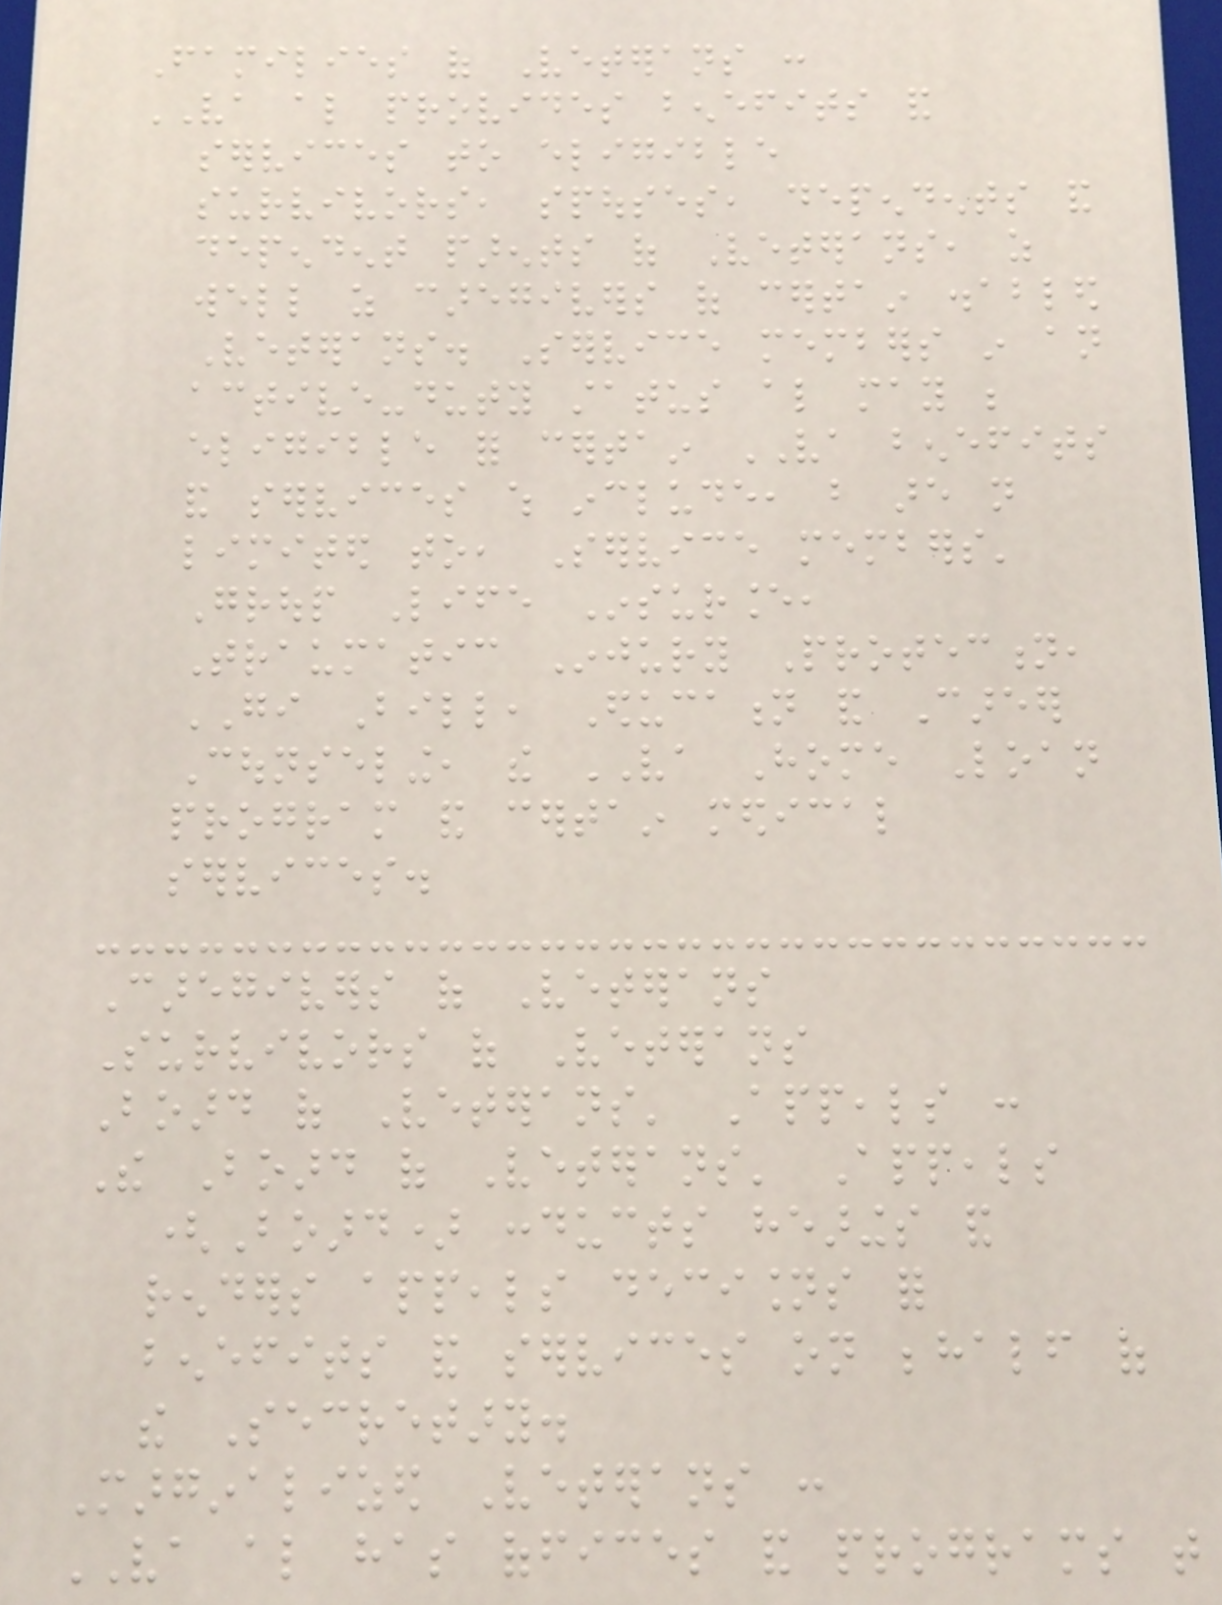Families of Veterans :
VA also provides benefits and
services to eligible
survivors, spouses, dependents and
dependent parents of Veterans, as
well as caregivers of certain disabled
Veterans. Service members in an
active-duty status also may be
eligible for certain VA benefits
and services which include, but are not
limited to, Service members'
Group Life Insurance,
Traumatic Injury Protection,
GI Bill, Education and Career
Counseling, the VA Home Loan
program and certain medical
services.
Caregivers of Veterans
Survivors of Veterans
Board of Veterans' Appeals :
The Board of Veterans' Appeals
(Board) conducts hearings and
renders appeals decisions for
benefits and services on behalf of
the Secretary.
Marginalized Veterans :
VA also has offices and programs that
